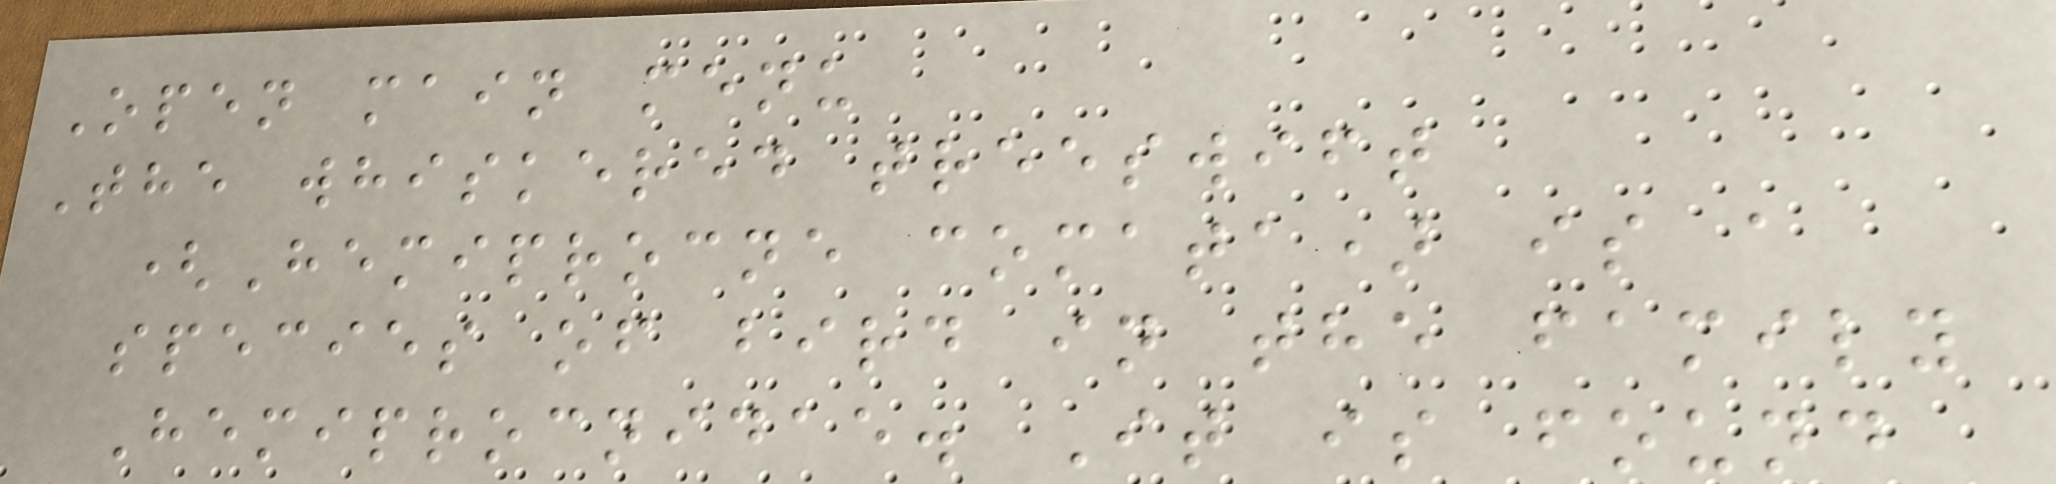Open main menu
The whiskered treeswift
(Hemiprocne comata) is a
species of bird in the family
Hemiprocnidae. It is found
